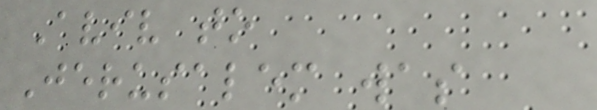Aviv to
Jerusalem was
